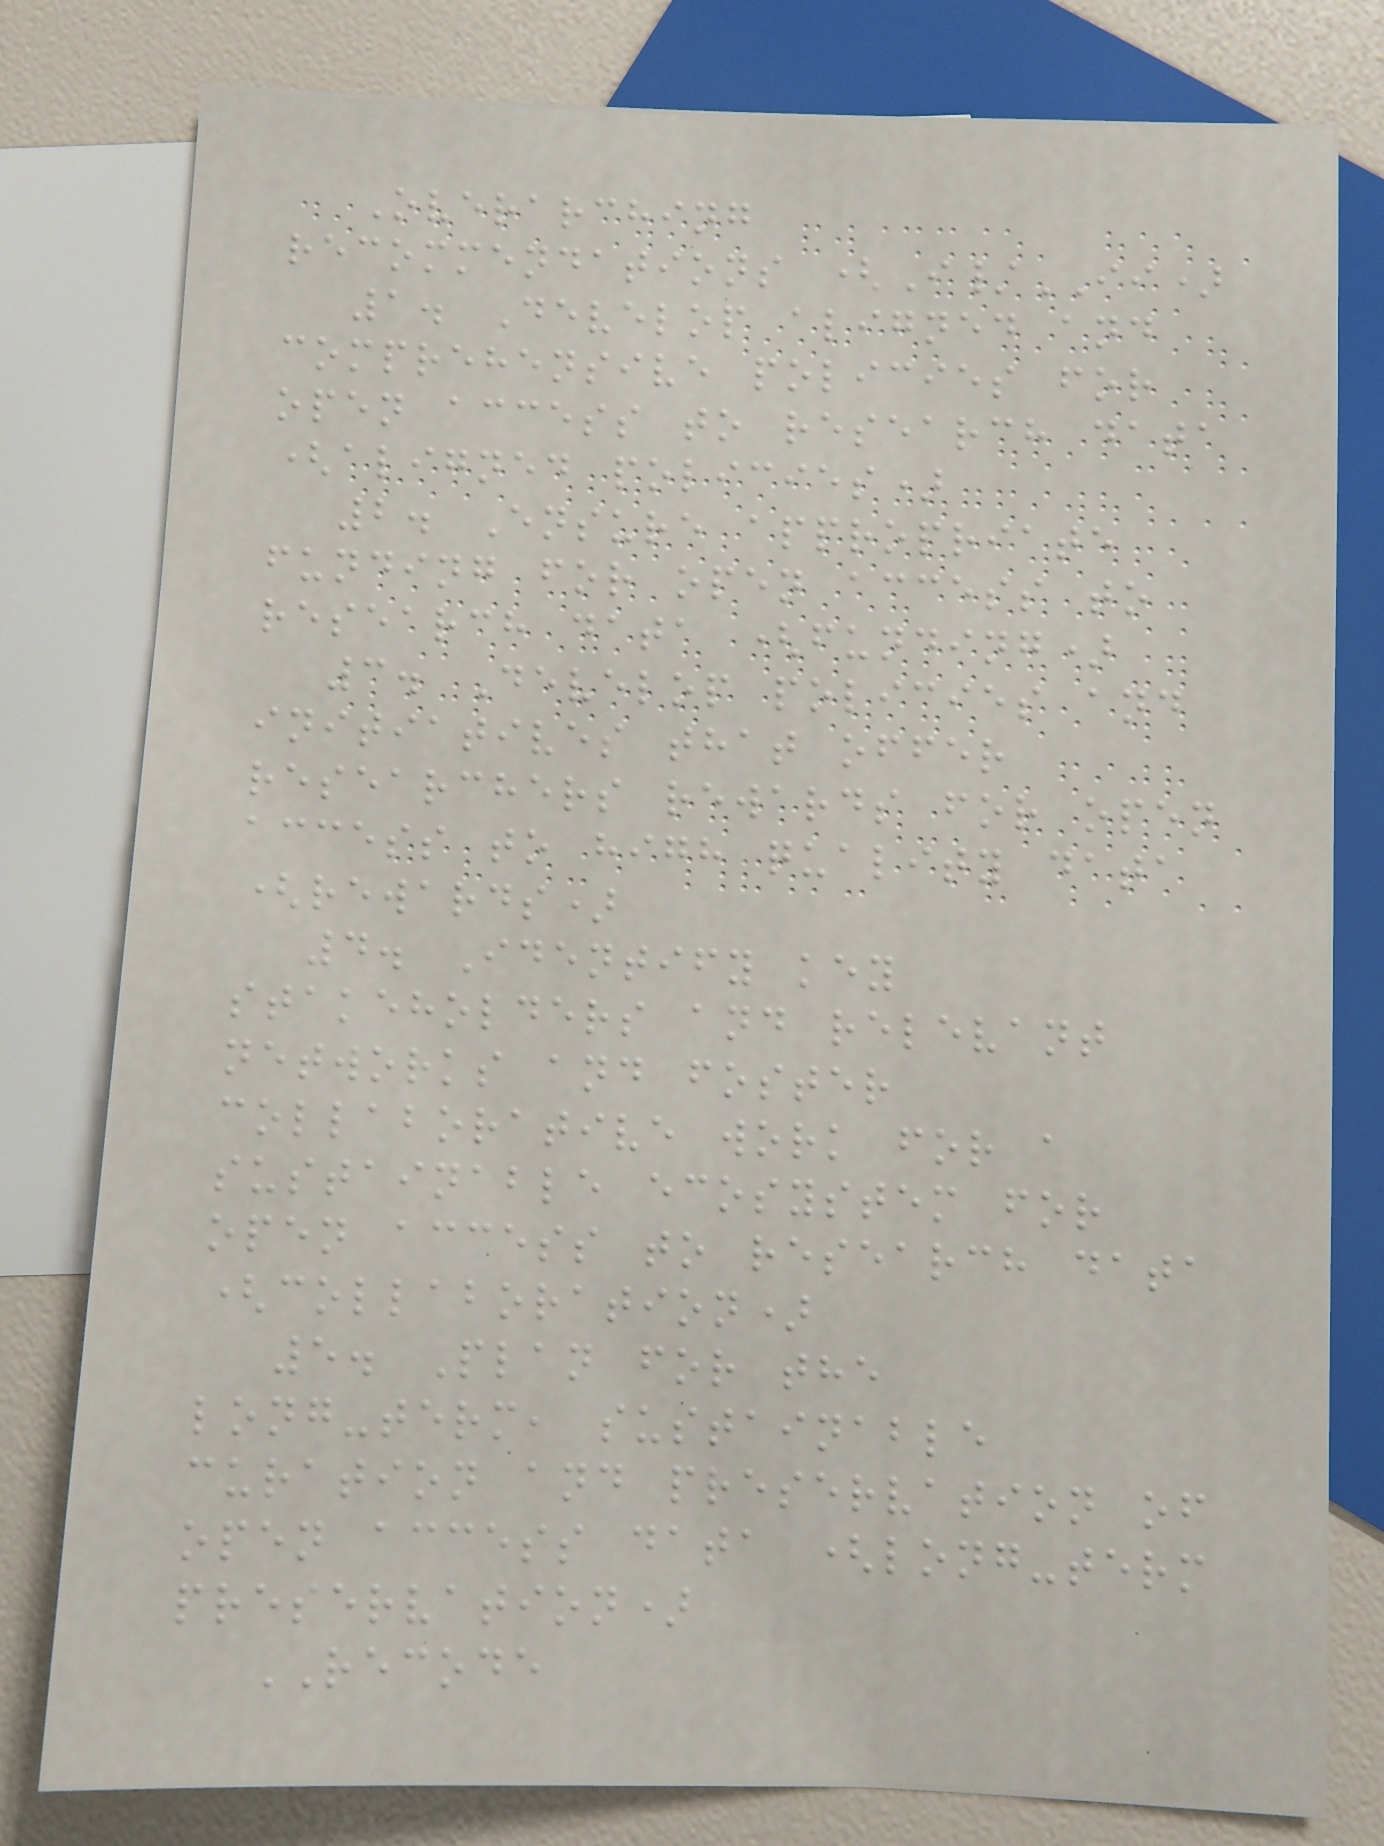Overarching
recommendations (I/II)
1. Develop aligned and
comprehensive policies for
open access to research data
(aligned policies)
2. Ensure appropriate
funding for open access to
research data (funding)
3. Develop policies and
initiatives that offer
researchers rewards for open
access to high quality data
(rewards)
4. Identify key
stakeholders and relevant
networks and foster
collaborative work for a
sustainable ecosystem for
open access to research data
(collaboration)
5. Plan for the
long-term, sustainable
curation and preservation of
open access data (long-term
preservation)
RECODE
